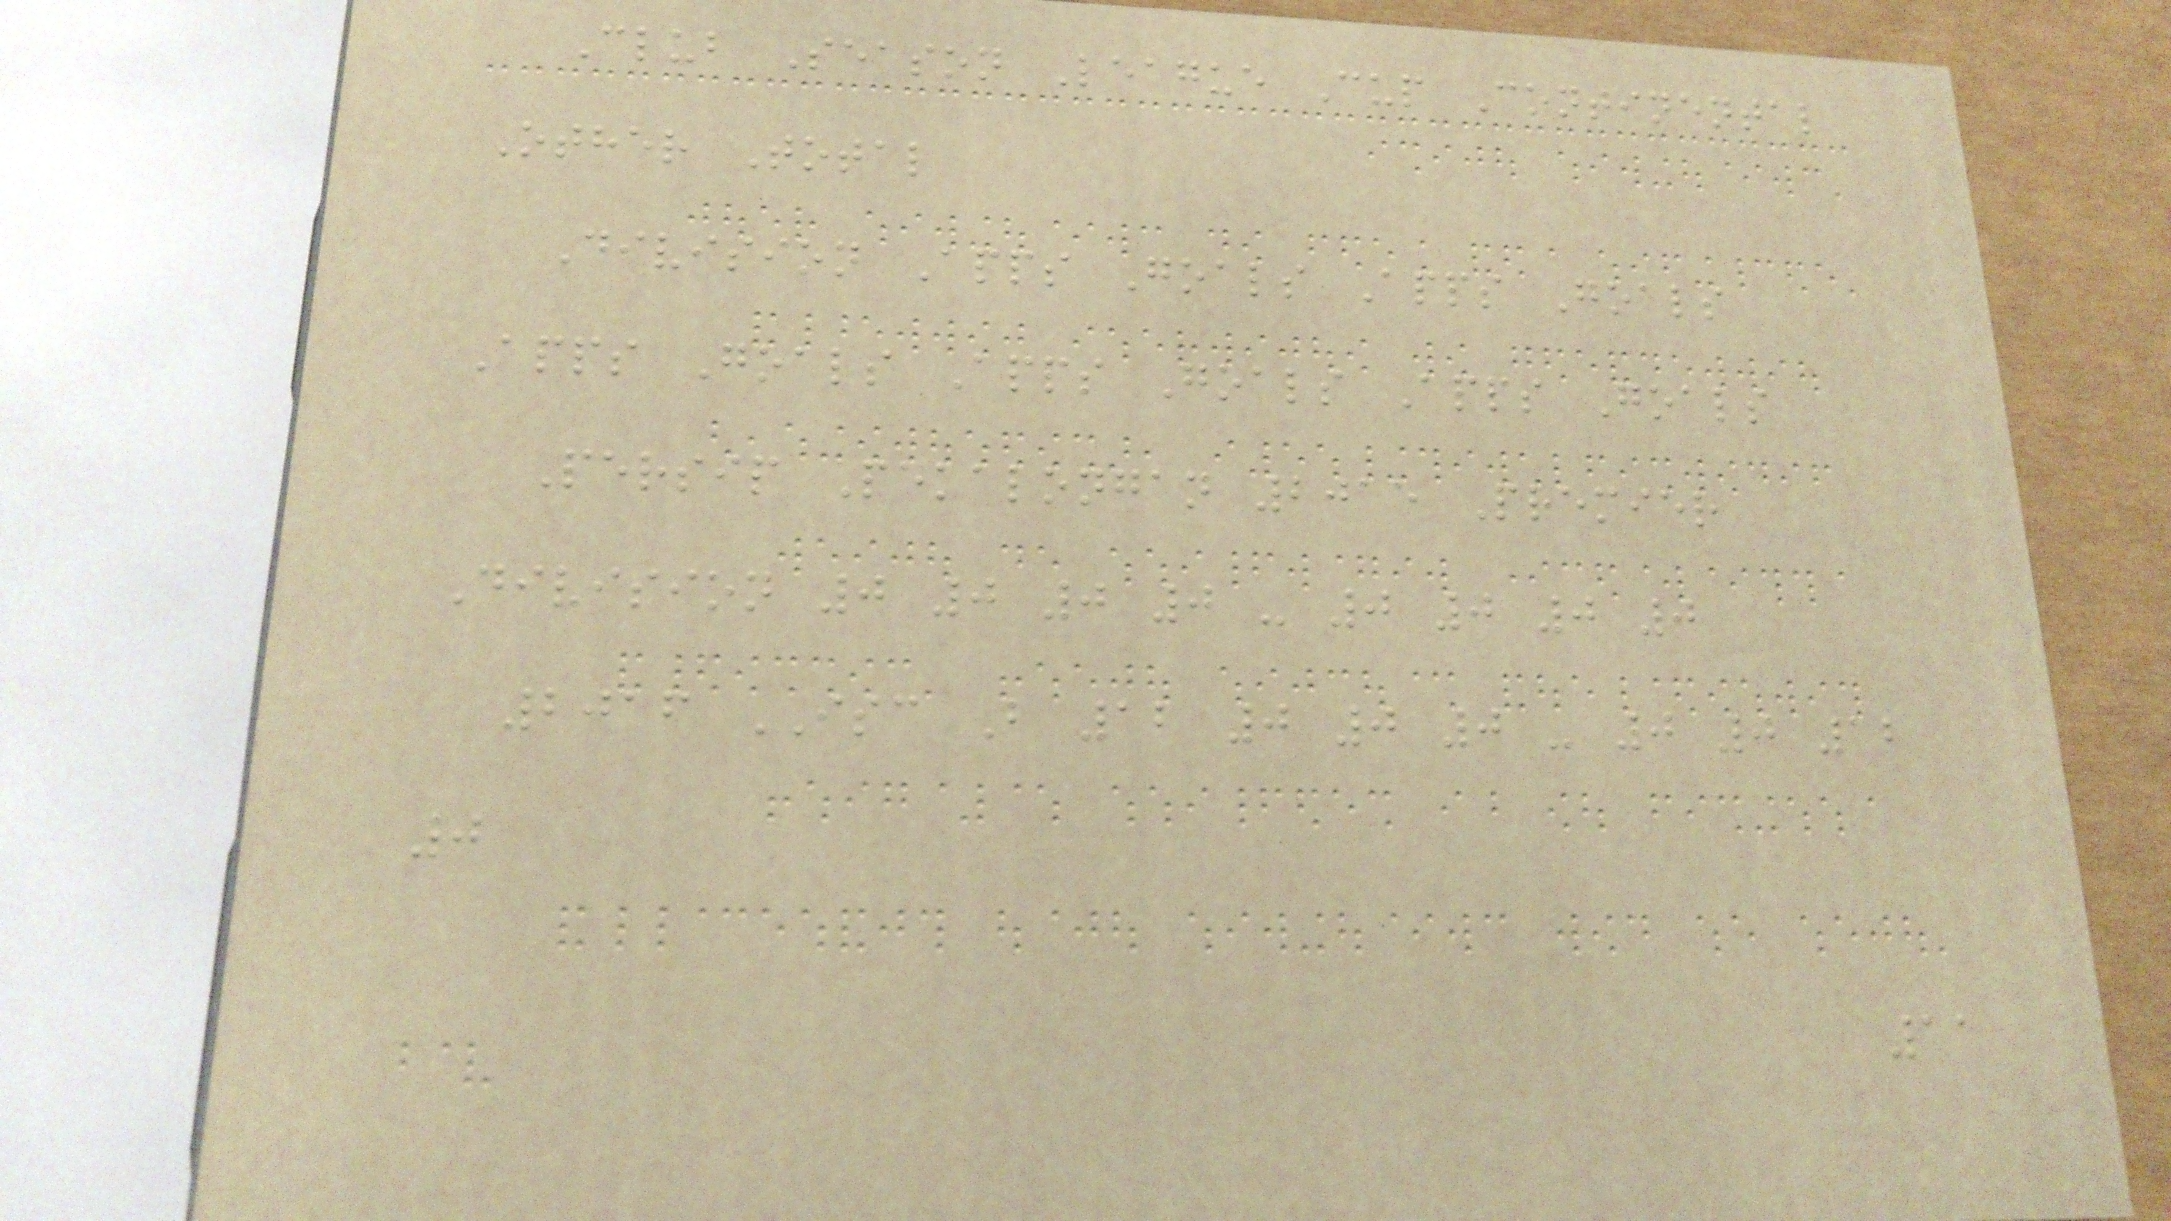Club Season League Cup Continental
Other Total
Division Apps Goals Apps Goals
Apps Goals Apps Goals Apps Goals
Persip Pekalongan 2015 Premier
Division 0 0 0 0 - 0 0 0 0
2016 ISC B 12 0 0 0 - 0 0 12
0
11
